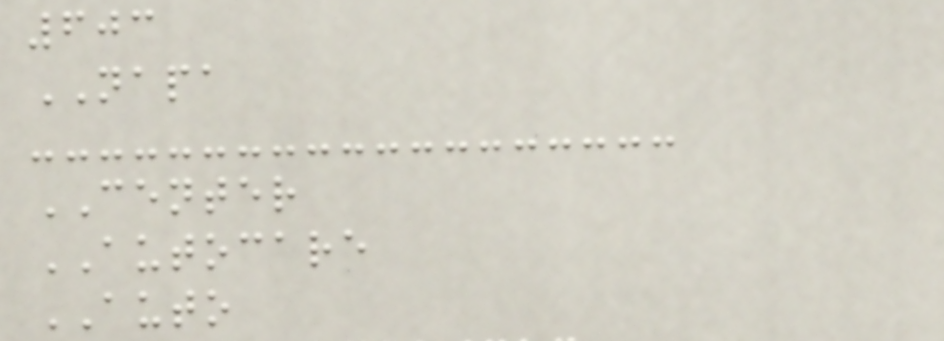603
NAPA
CENTER
AUTOCARE
AUTO
